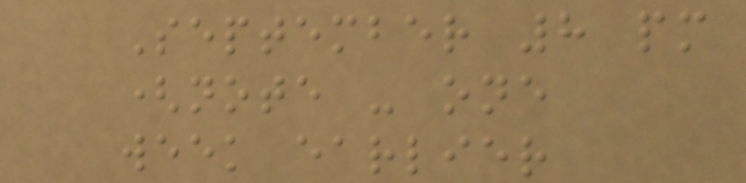September 8 pm
(note - one
week earlier
